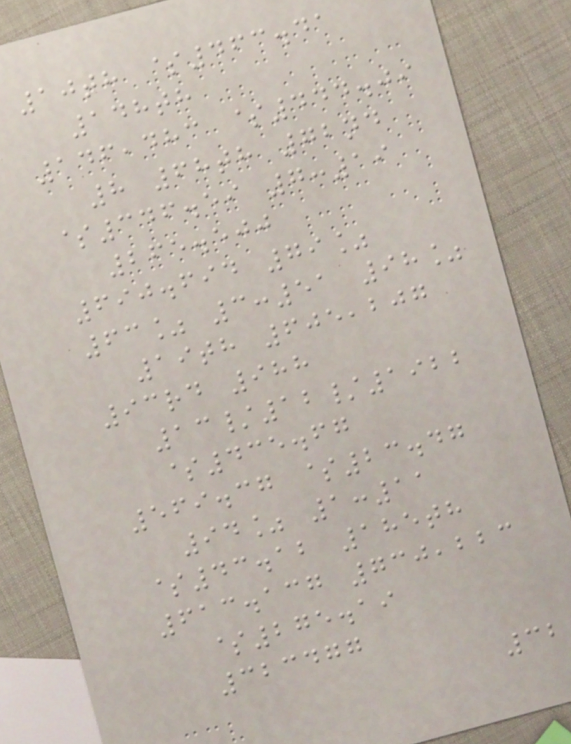10th $463.41
148th
146,483 $444.09
8 68th 72nd
$346.59 7:19
265.500
690.694 79%
63% 3:51 98%
19th 605,207
93rd 988
13/12/1922
$435.67
569.37 $23.47
94% 1:11
$43.12 185th
613.137 730,223
$275.19
323477
32
